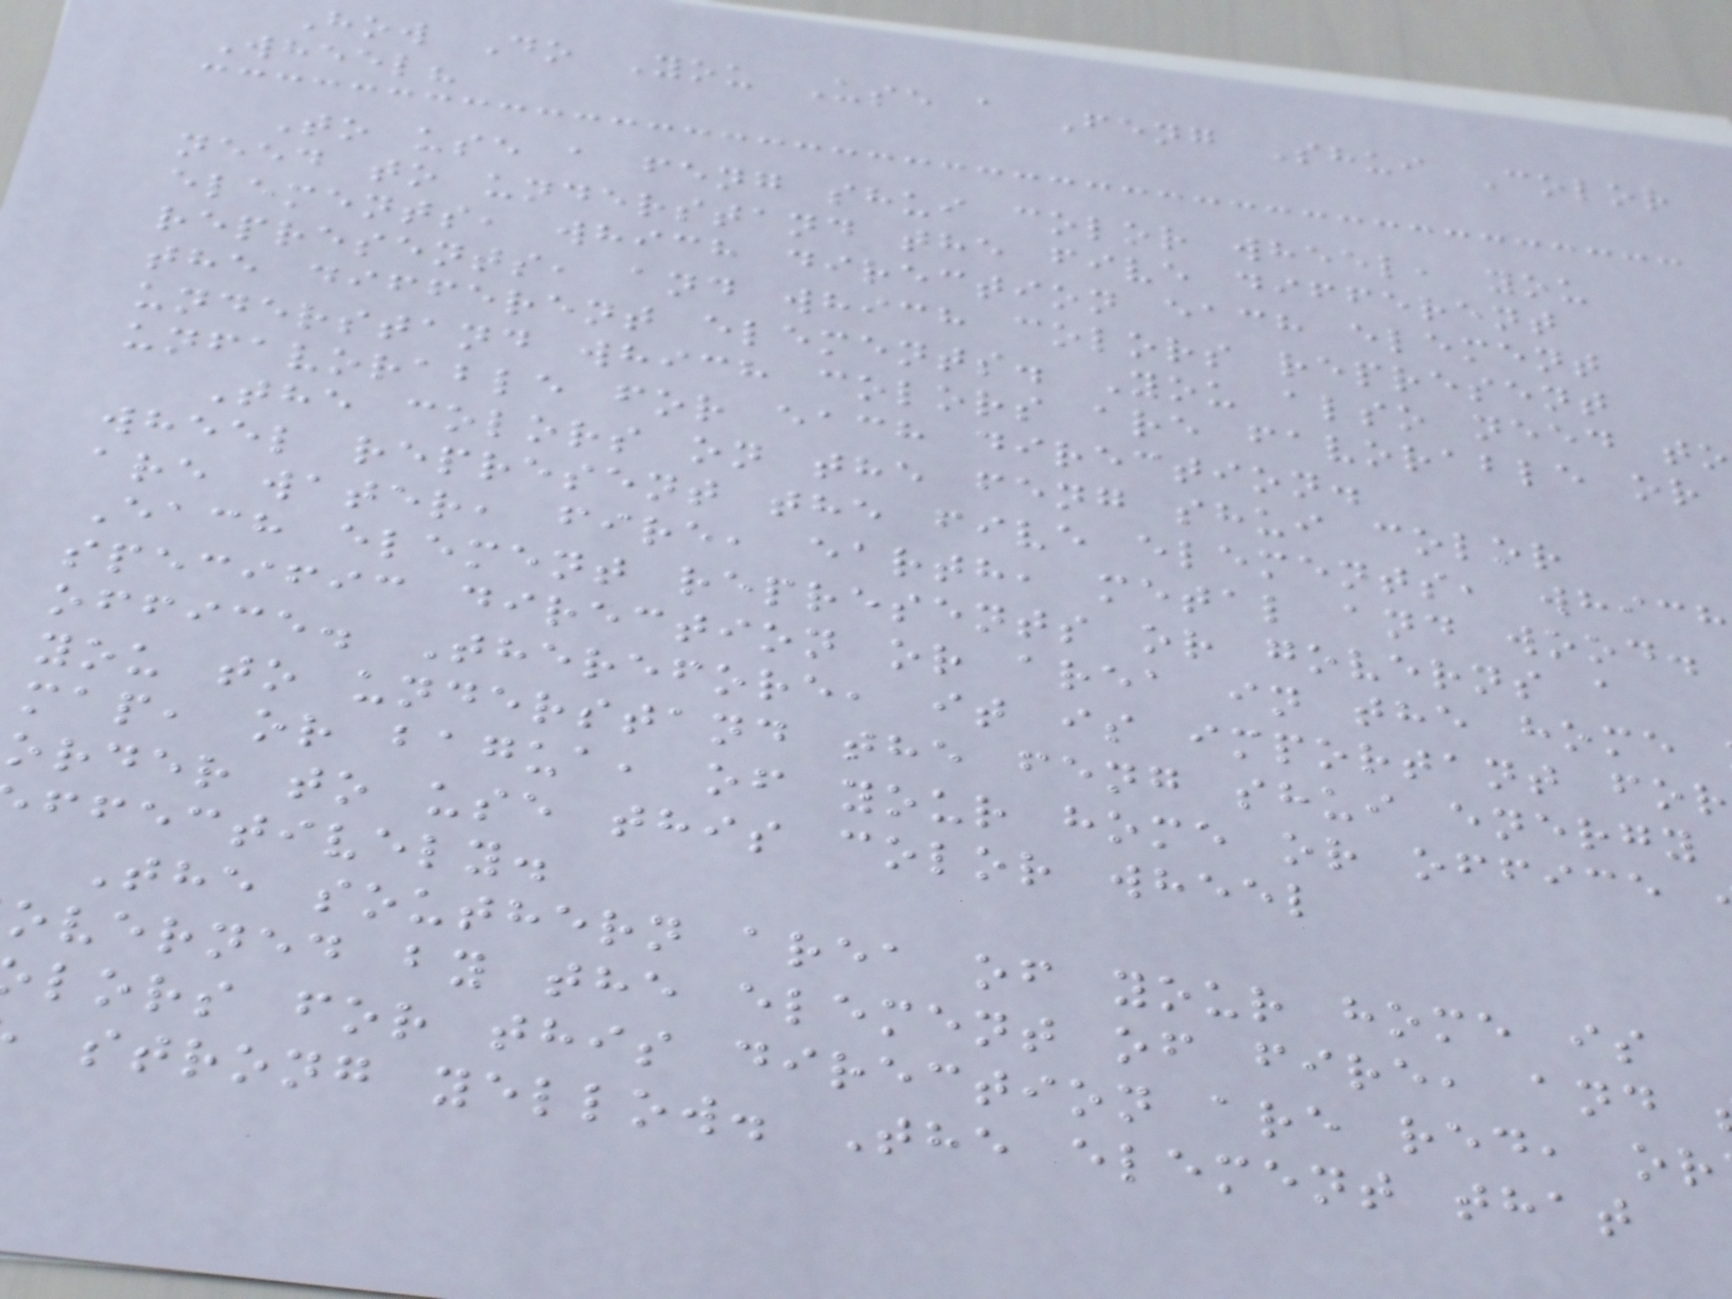How Do You Use a Feng Shui Color
Wheel?
To use a feng shui color wheel, you
need to understand the five different
elements, which direction each element
represents, and which colors represent
the different elements. You also need to
understand which colors are favorable or
unfavorable for each direction.
The colors on the feng shui color
wheel represent the five elements, which
are water, fire, earth, metal and wood.
Each element represents or governs a
specific direction or area in the home
office. Therefore, it is important for
you to understand the feng shui energy
map, or bagua, of your home or office
order to use this color wheel
ffectively.
The southern area of your home is
overned by the element of fire, and
lors for this direction are red, or
strong yellow. The element that
